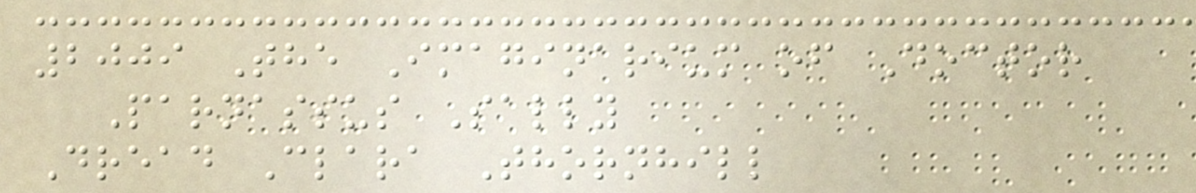2009 The Imaginarium of Doctor
Parnassus Sally
Dread Clara Thornhill
